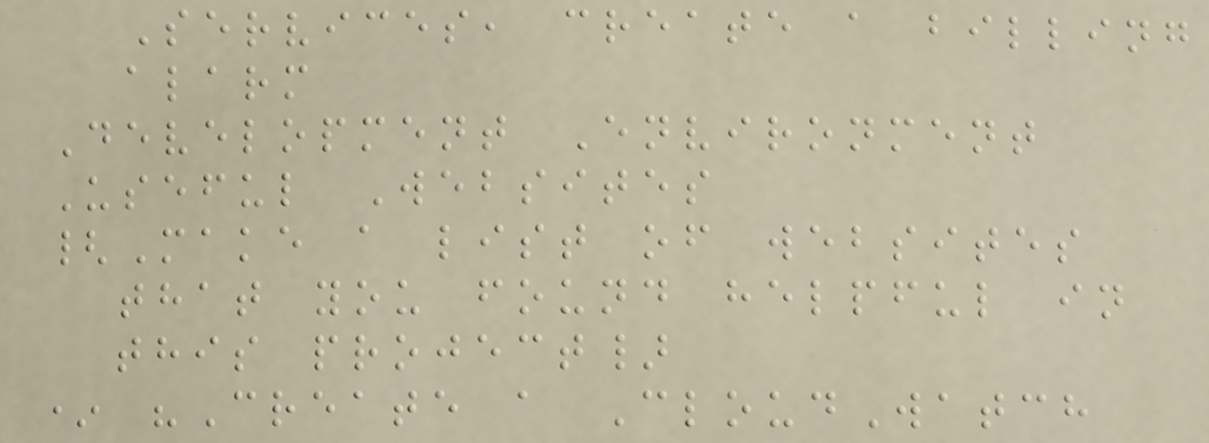Services, create a billing
alarm
Development Environment
Useful Websites
{Make a list of websites
that you found helpful in
this project}
* "Create a CloudWatch
